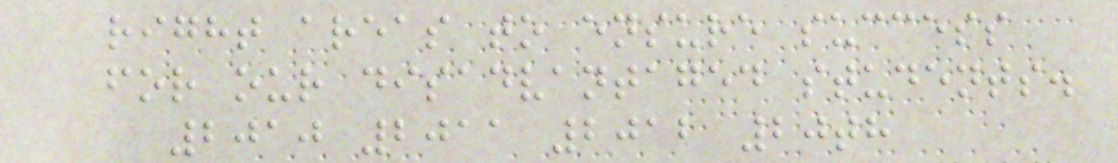right areas to ensure success
for our disadvantaged students.
2010 2011 2012 20th
